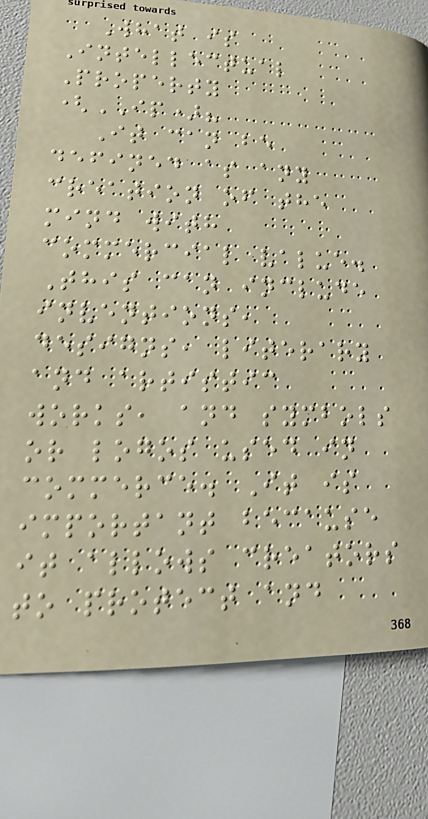What is
Intellectual
Property
(IP)?
It can be
defined as any
creation of the
mind with
commercial value.
This can include
inventions,
designs, literary
and artistic
works, and symbols
or logos used in
commerce. It is
important because
it allows creators
to protect and
